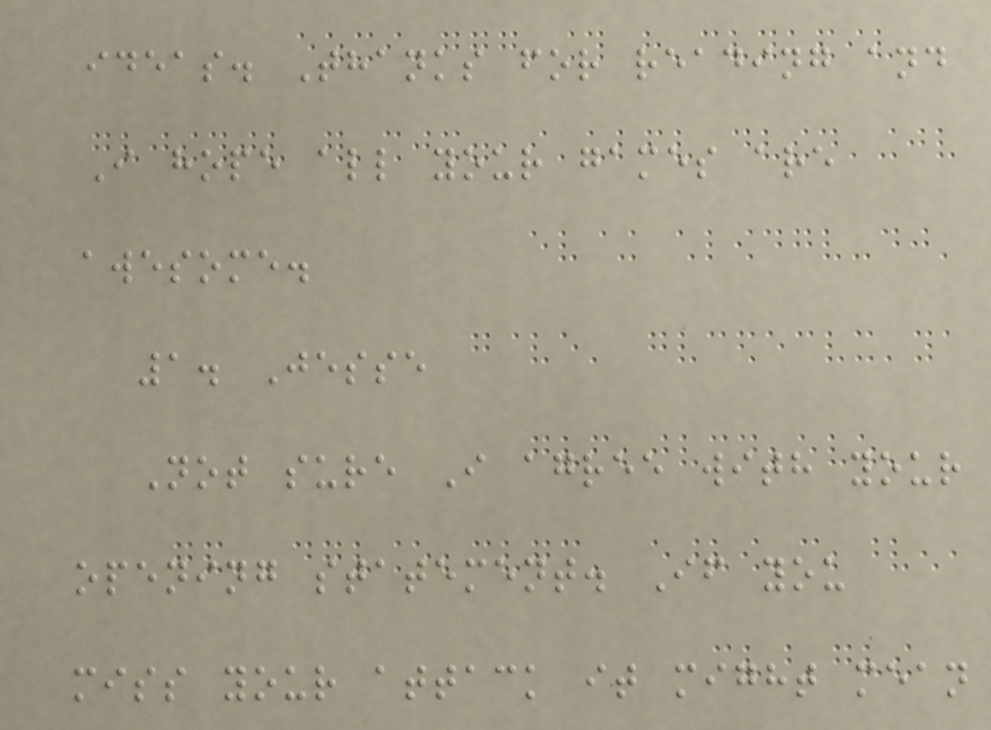ideas. Thanks for reading and
I hope all your games are
awesome.
1. Jesse
Not sure I agree with your
opening statement. If you
miss your attack it might mean
